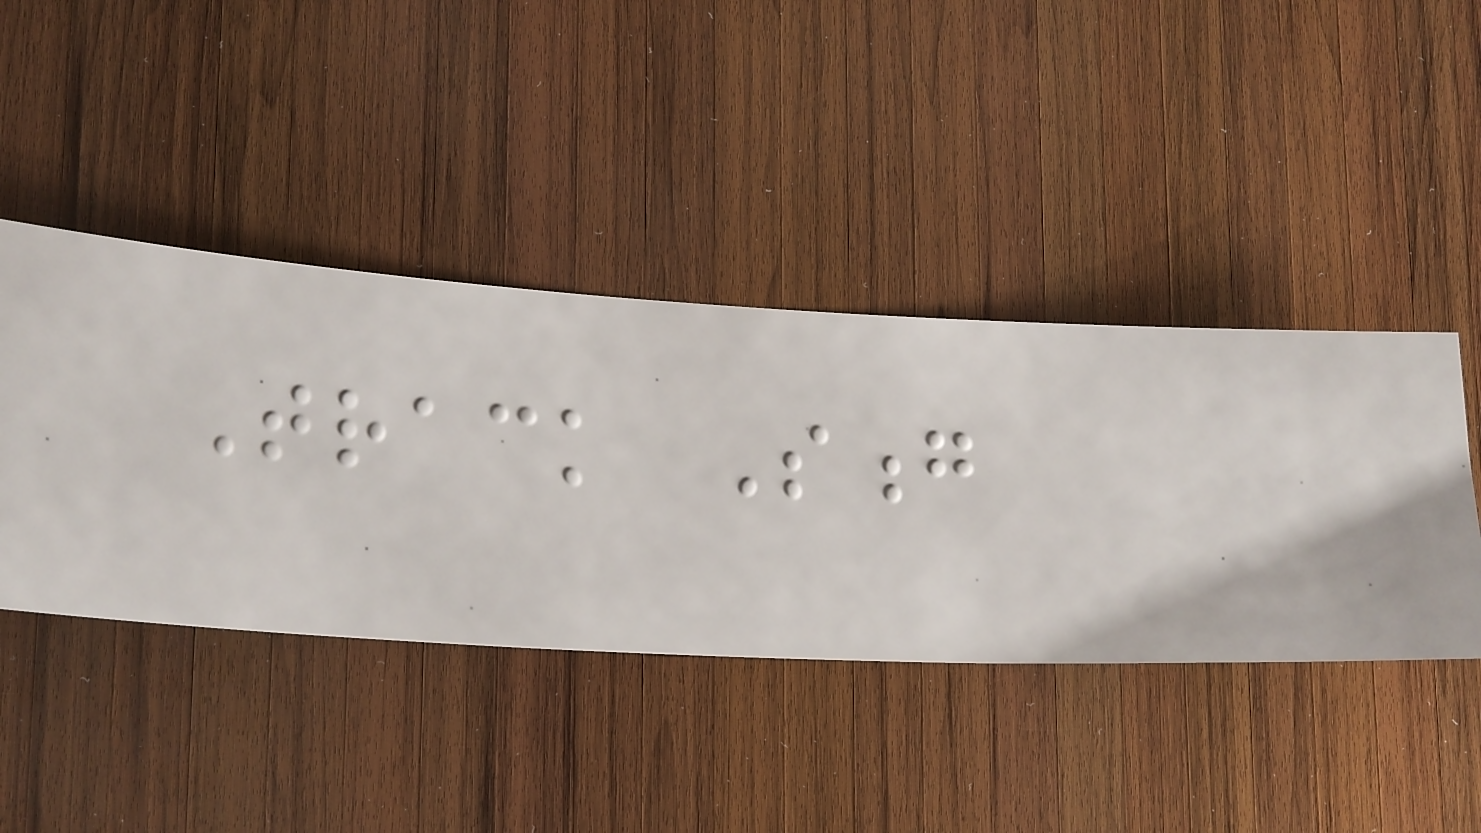Track Song
